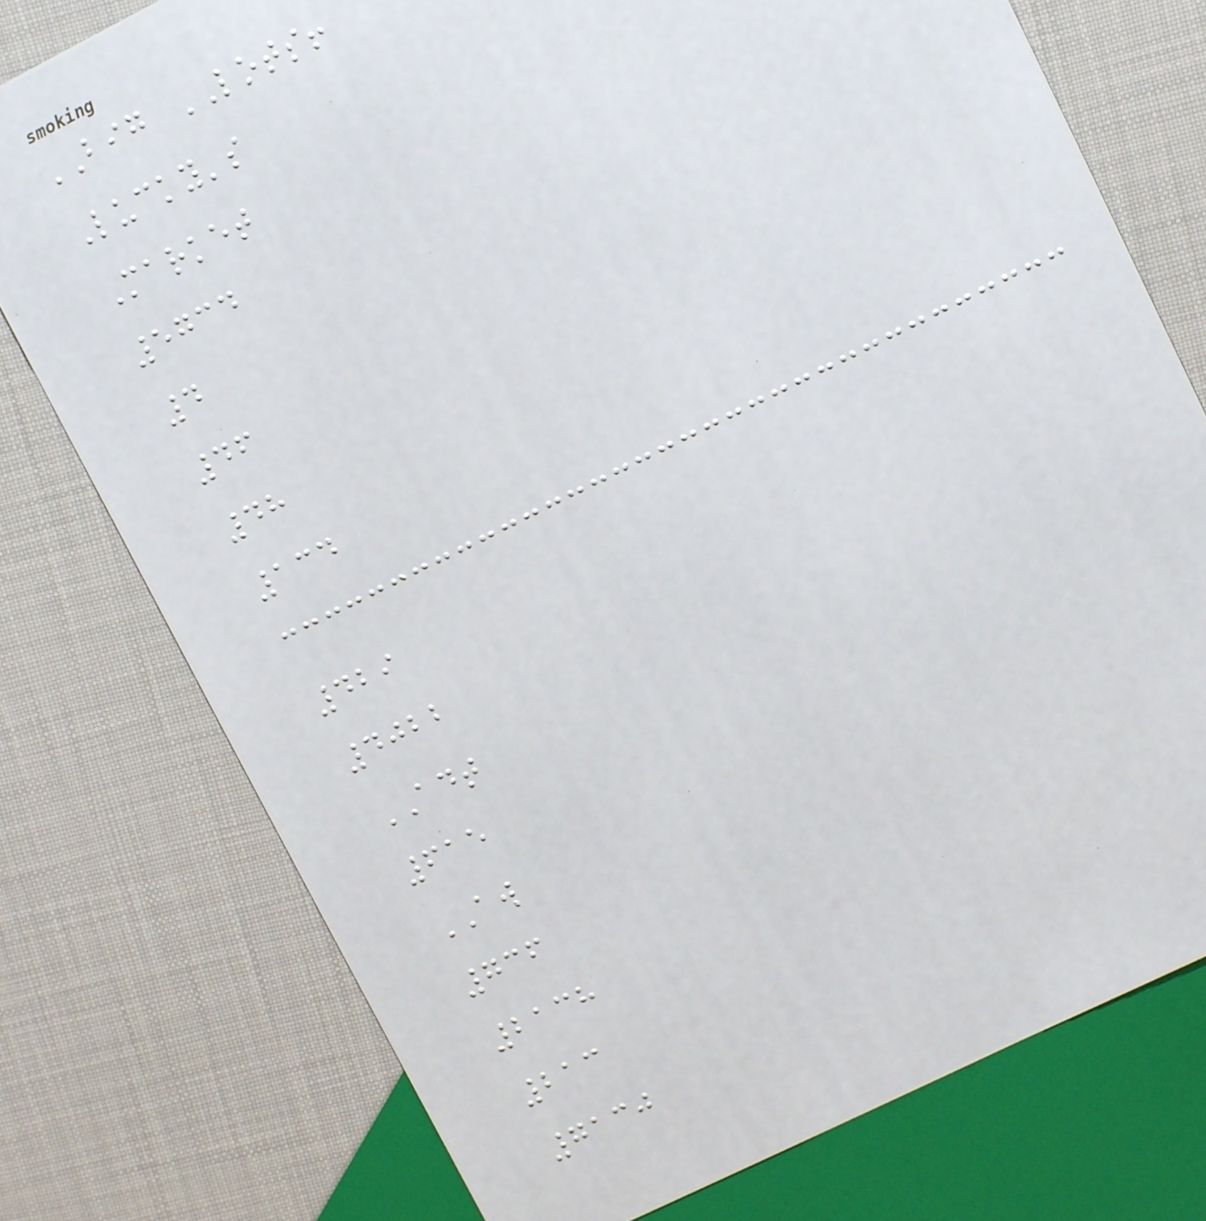BIG LOTS!
Lucky's
Market
5734
4
46
48
134
429
4022
ADT
615
AW
736
2138
213
7130
